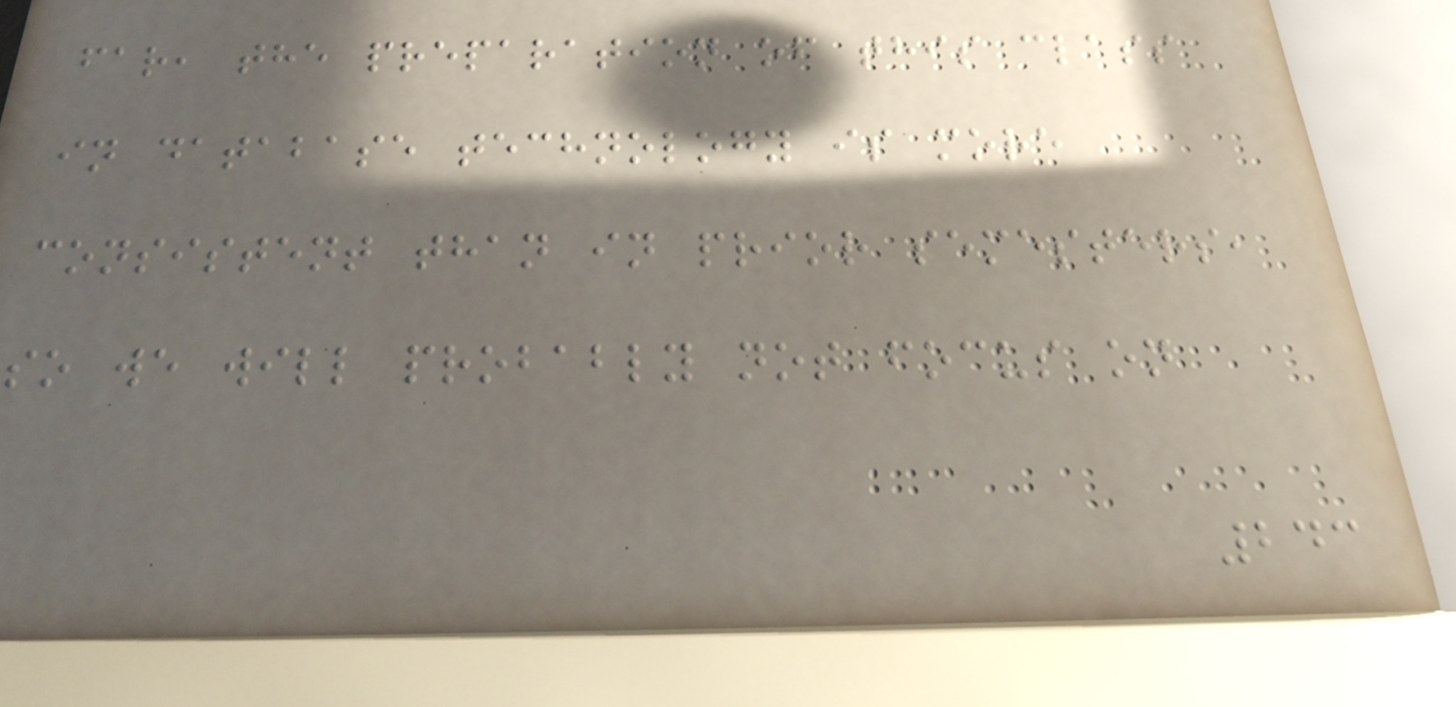far, the preparation of this class
in database technology is more
consistent than in prior semesters,
so we will probably not focus on
243
